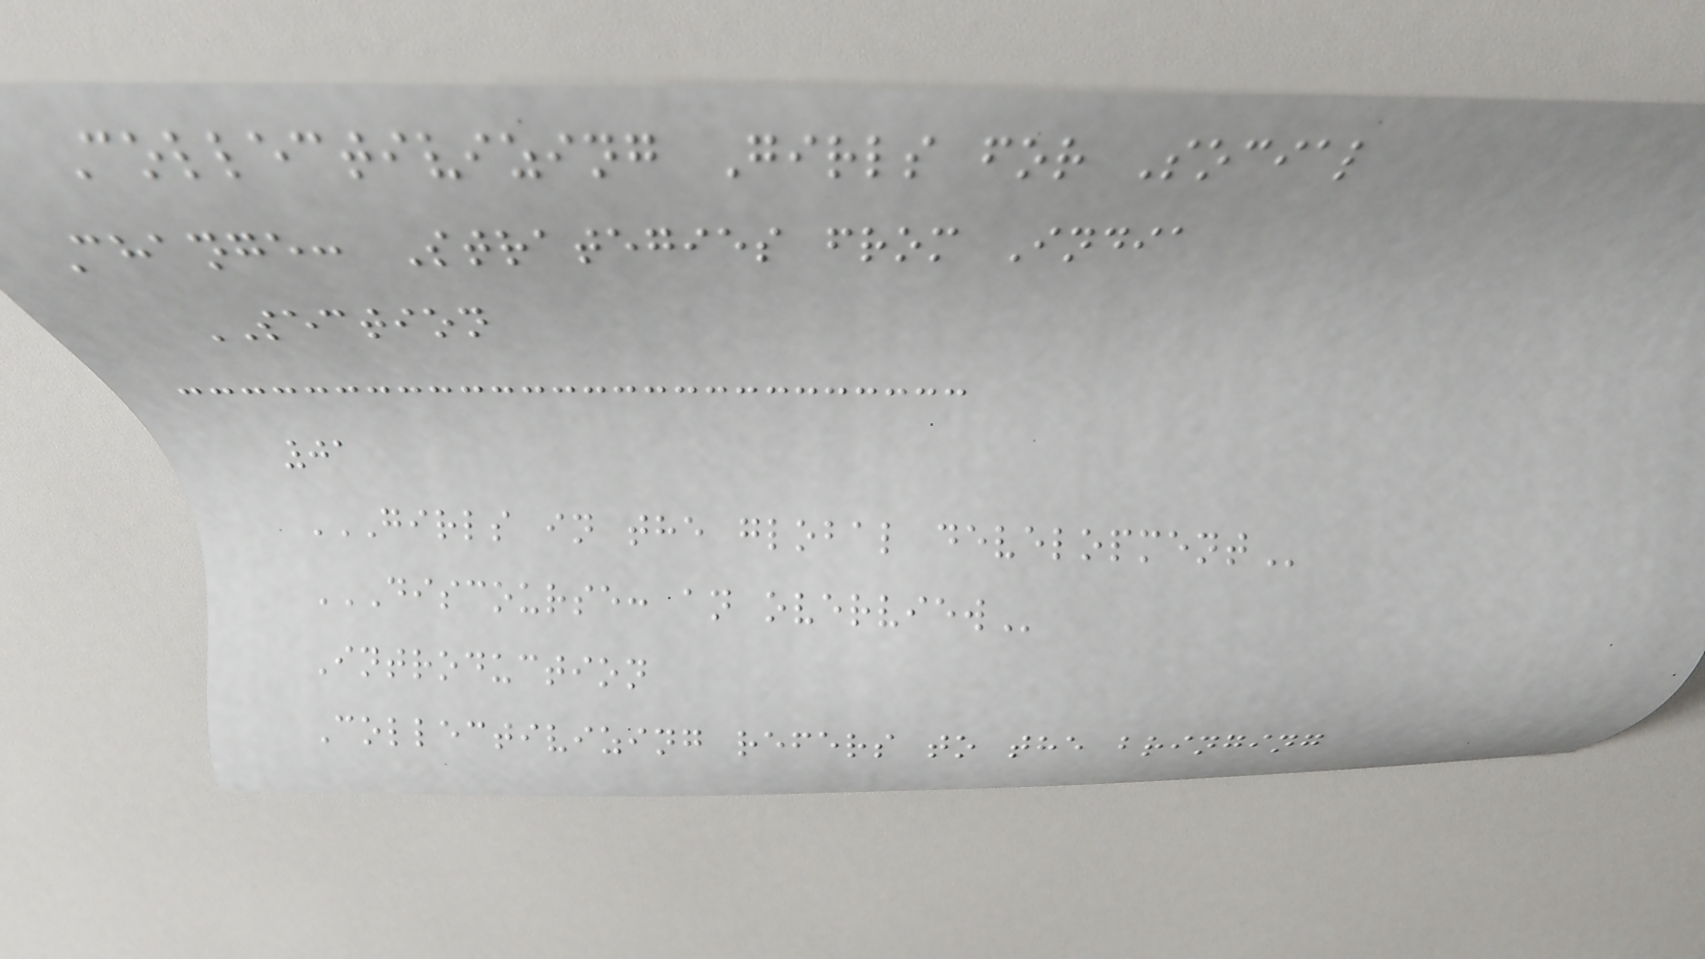Collectivizing Girls for Social
Change: Strategies from India
SECTION
01
GIRLS IN THE GLOBAL DEVELOPMENT
DISCOURSE: AN OVERVIEW
Introduction
Collectivizing refers to the bringing
